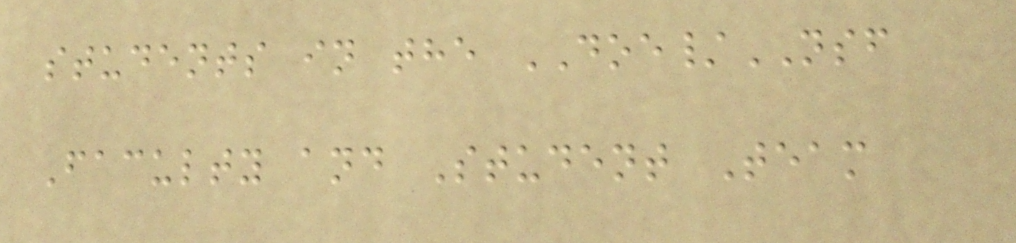students in the DOE/NSF
Faculty and Student Team
